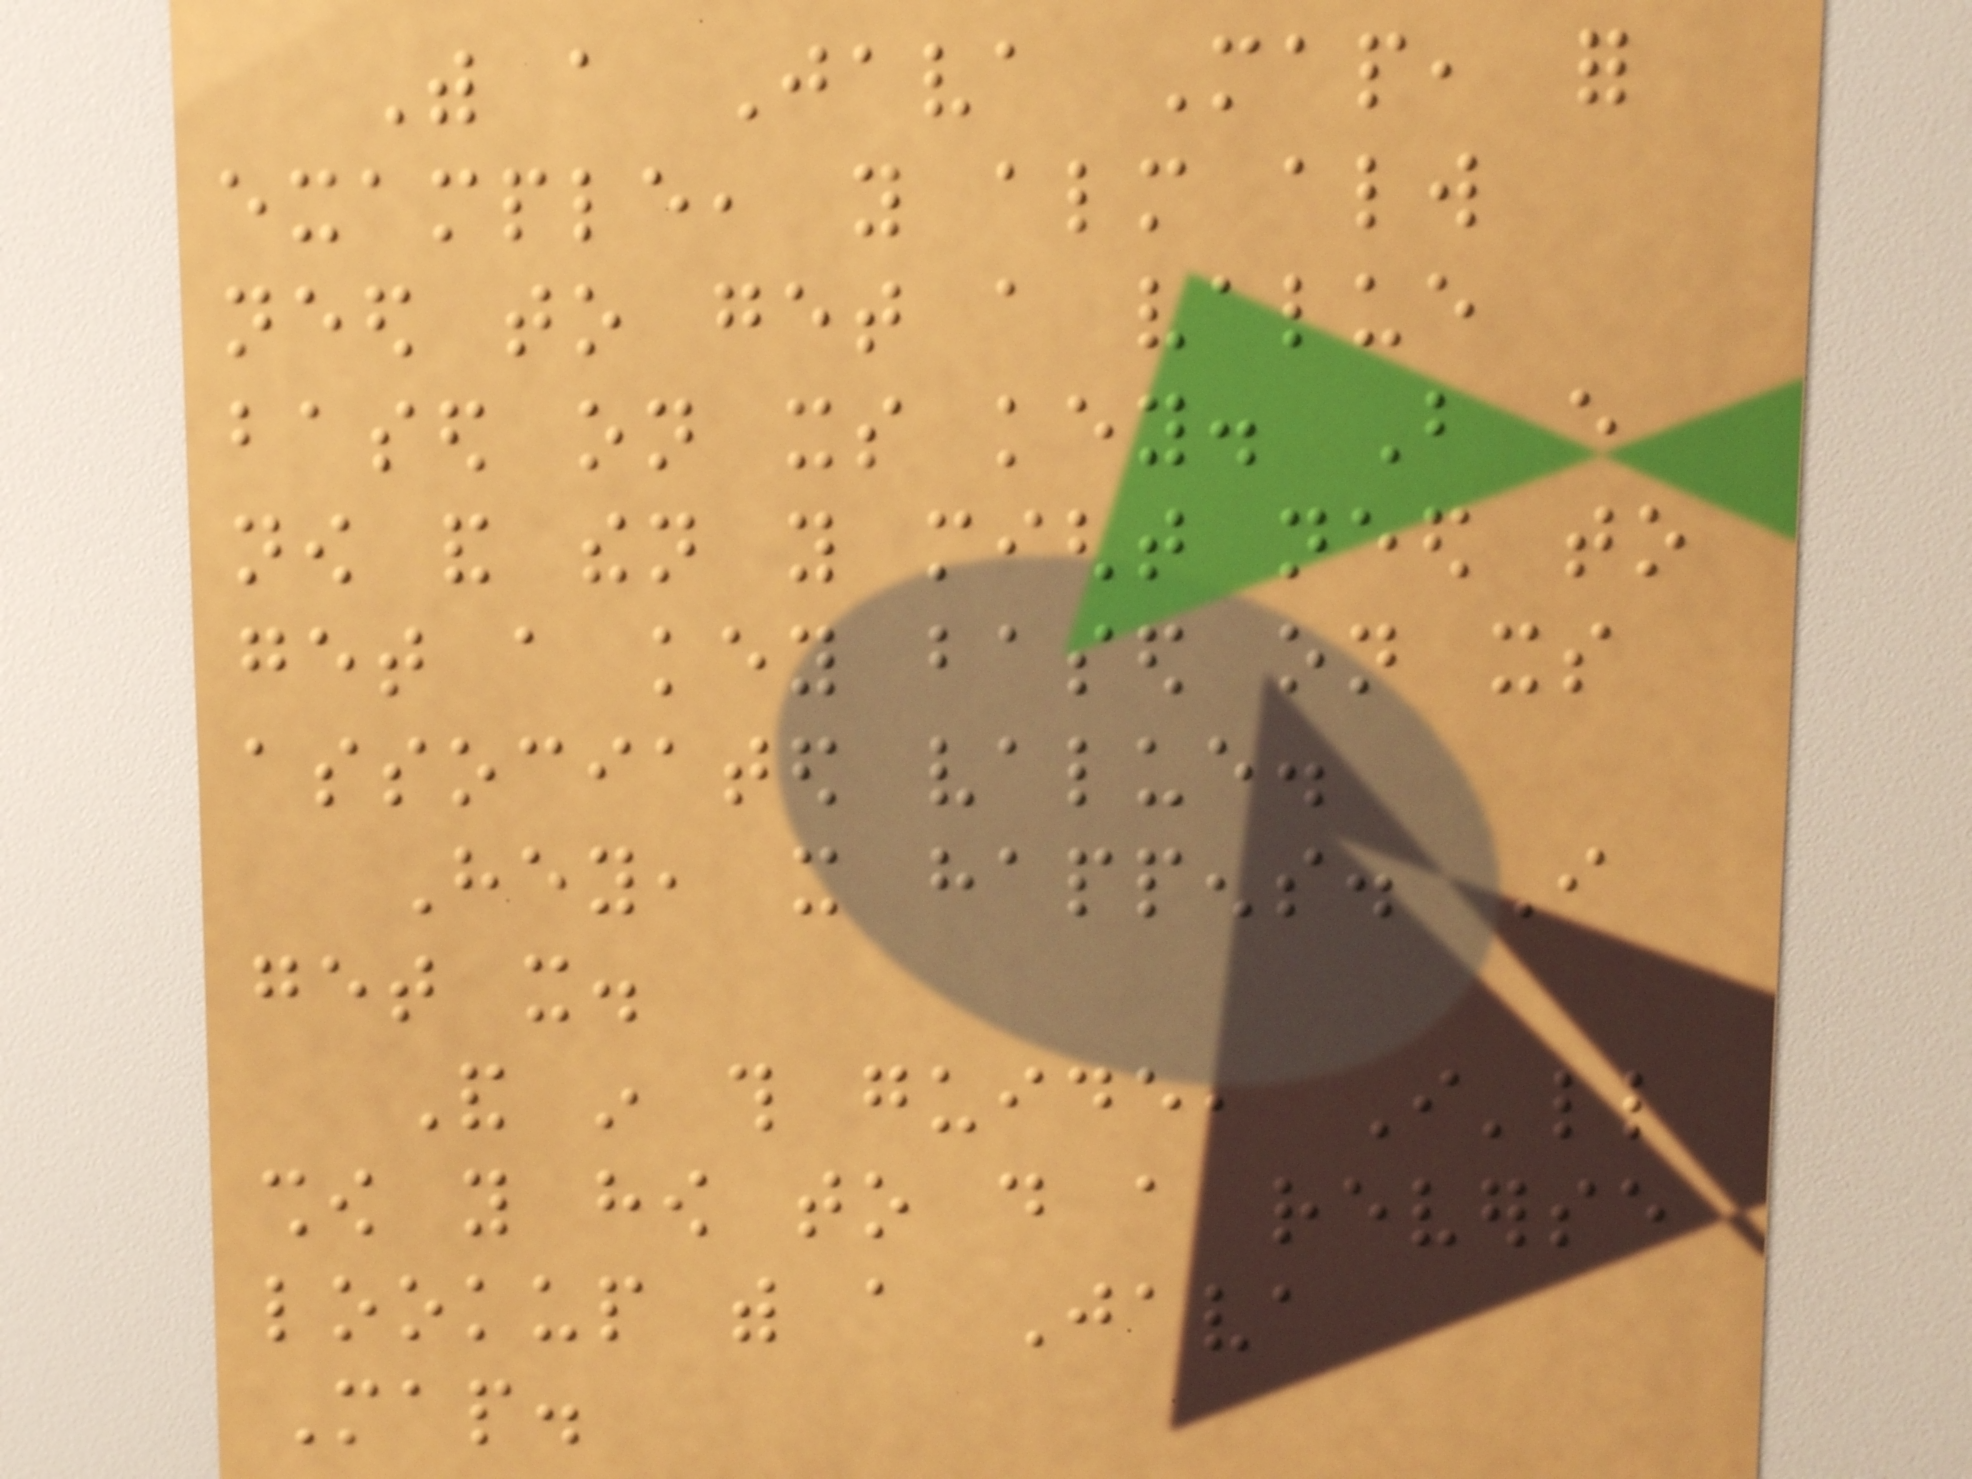With a Java Map, for
example, you almost always
need to get a value
based on its key. But every
now and then you might need to
get a key based on its
associated value.
Hey, it happens. I
get it.
And in this guide, I'll
show you how to do a reverse
lookup with a Java
Map.
